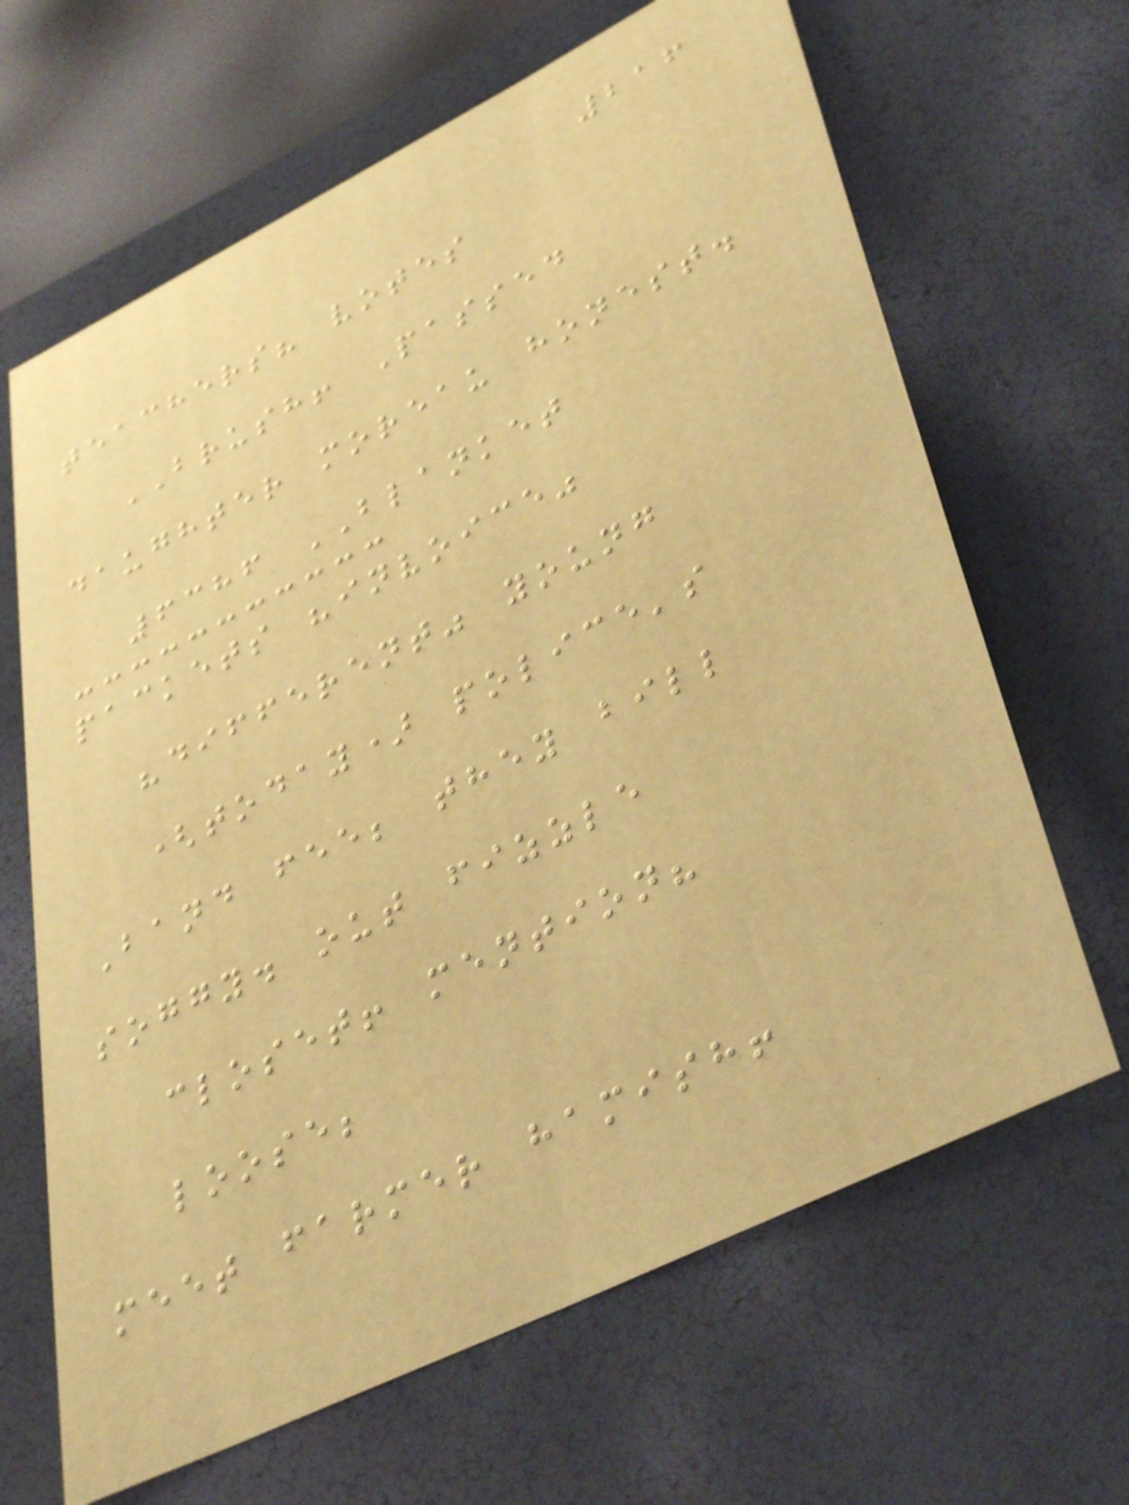216
teachers? votes
BRUSH! Passed
daughter moreau honest.
6386 BLANKET
packets "invoice"
"different" young
(today) police's
Band fee; they bill
soggy. out fizzle
closet! mention?
loose;
meet farmer hamish!
